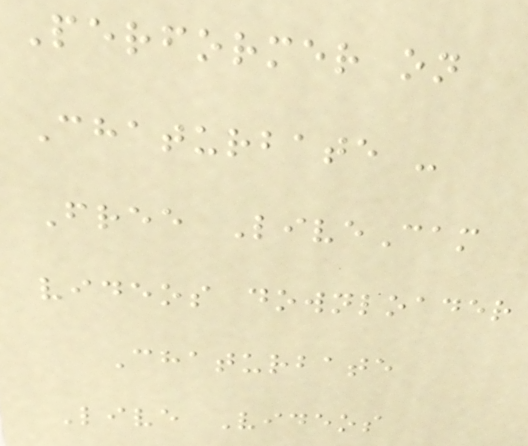Performer on
Chaturbate -
Free LiveCam
videos downloader
Chaturbate
Live Videos
